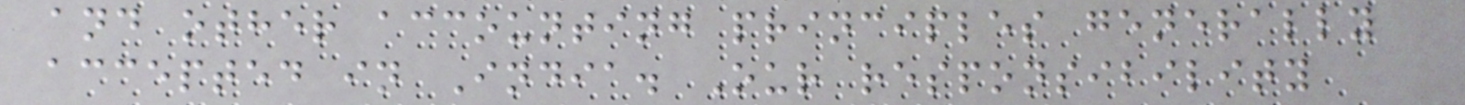and other accounting principles generally
accepted in India. Our responsibility
